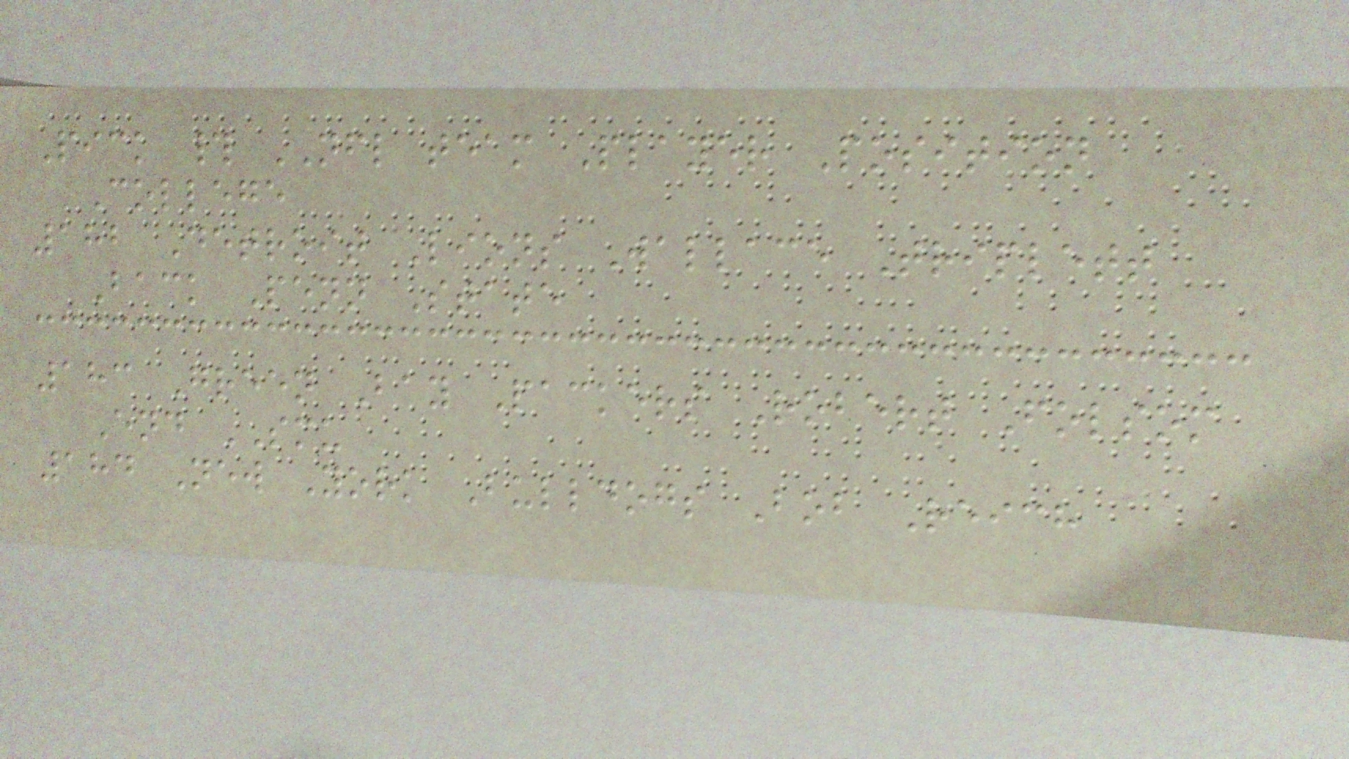Pick # NFL team Player Position
College
182 Detroit Lions Wallace Triplett
Back Penn State
183 Green Bay Packers Robert Folsom
End SMU
184 New York Bulldogs Bob Reich
